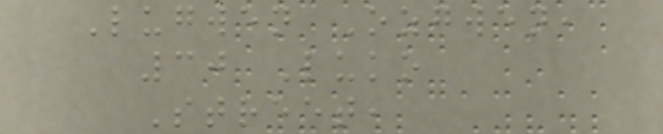Lugwen Ozgwen,
30 Luko
Street,
